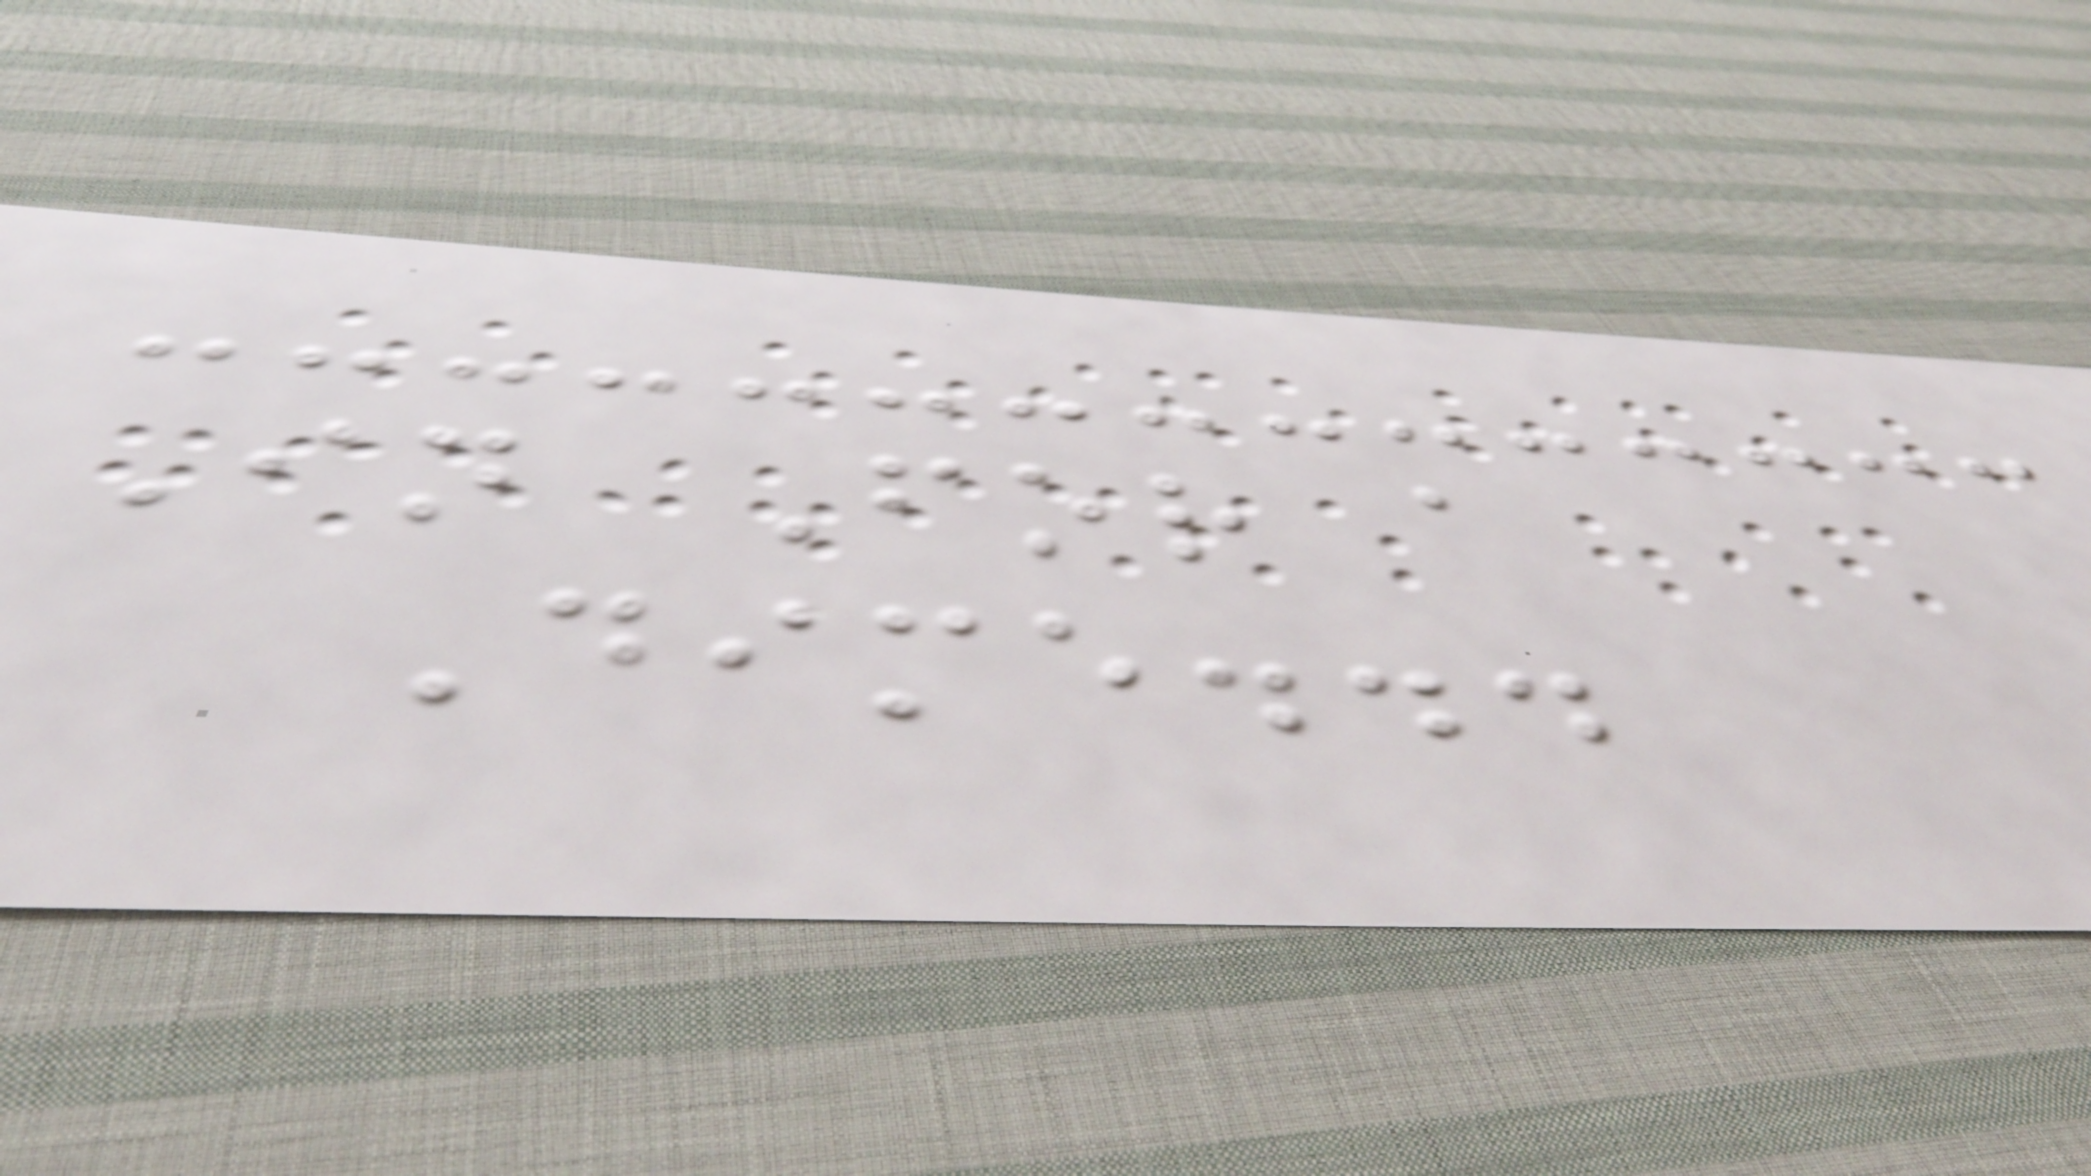In For a
Dime...
